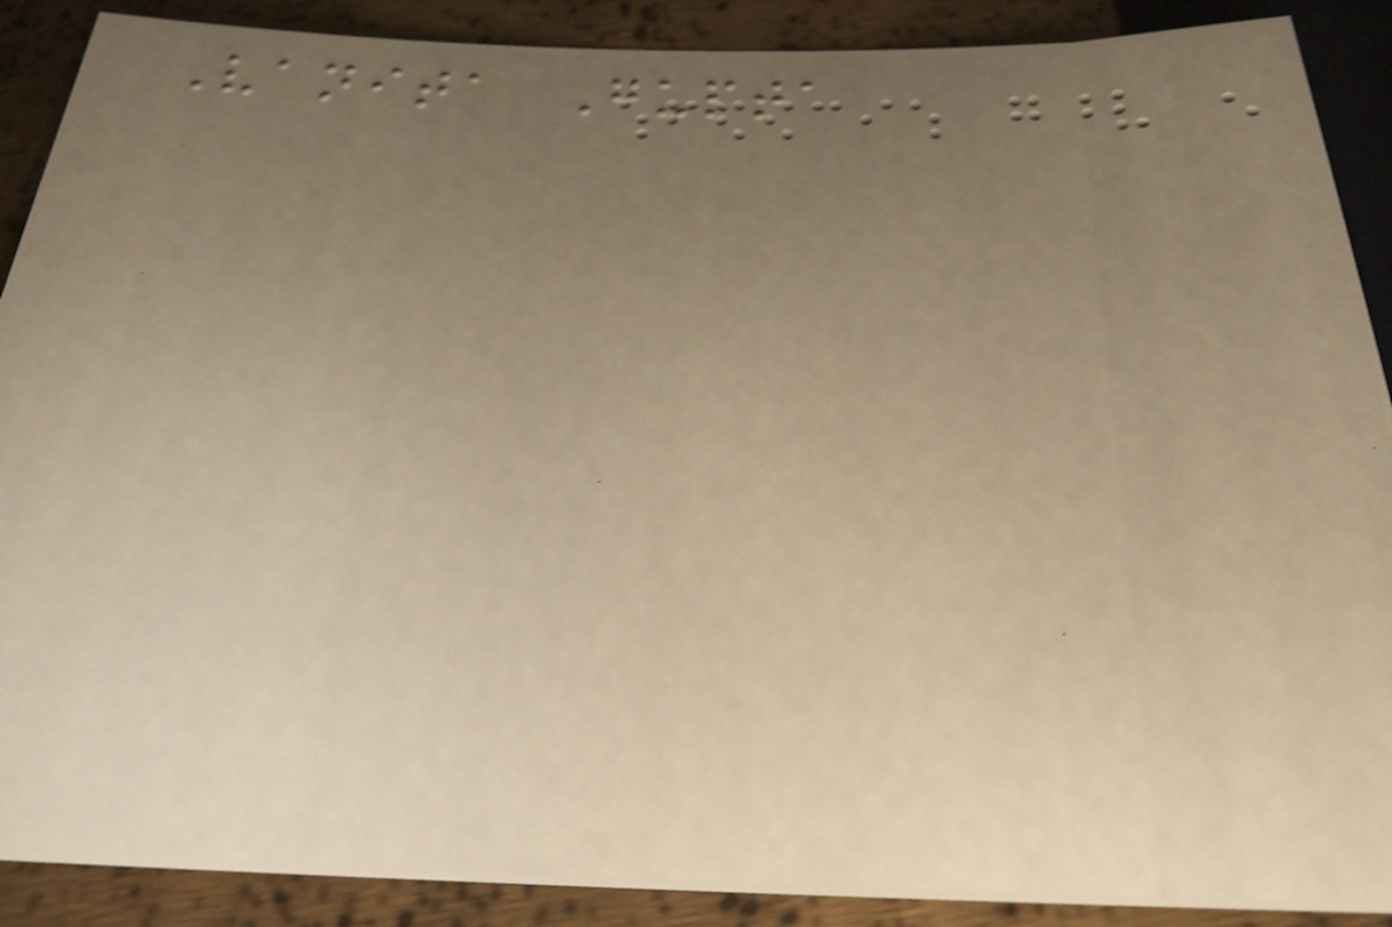Vanita Gupta
